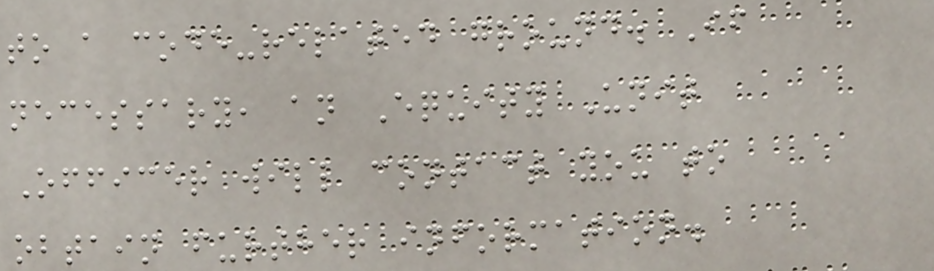to a code-related ground. If
necessary, an Equity Unit
Officer will contact you to
obtain further information.
